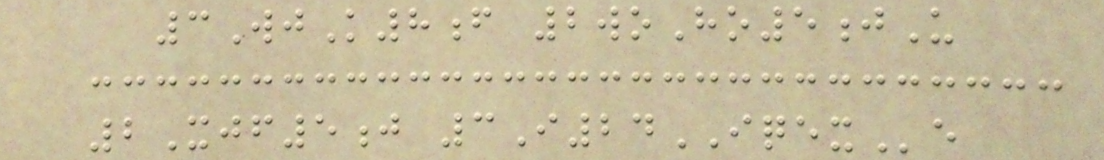3WjK8f 2woHo5jU
2Xjf5j 3I24IQEXe
